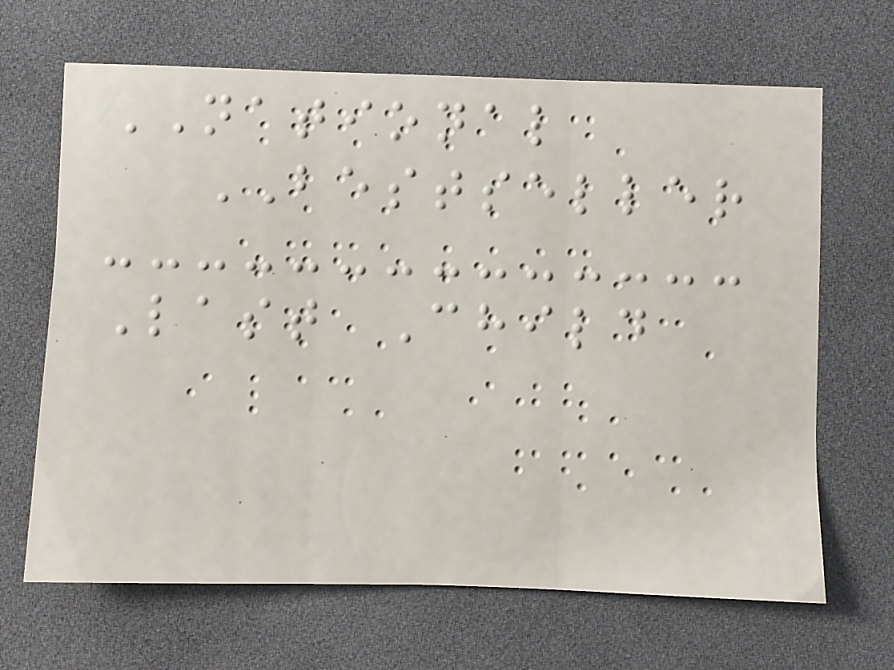NATIONAL
BESTSELLER
Last Child
